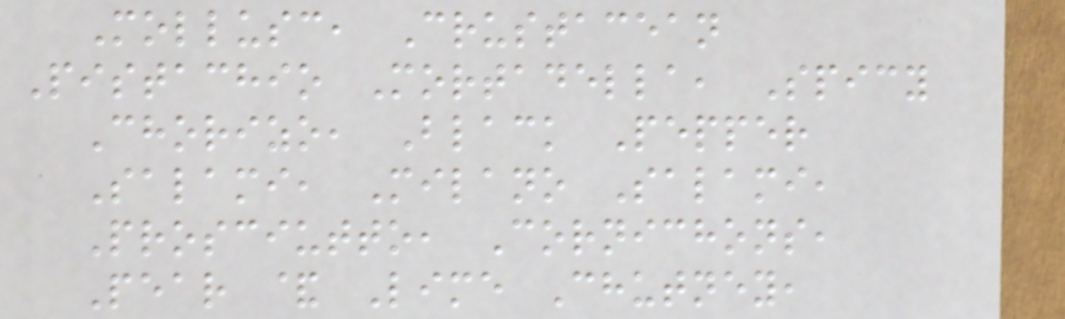Mollusc, Crustacean
Pistachio Mortadella, Spicy
Chorizo, Black Pepper
Salami, Milano Salami,
Prosciutto, Cornichons,
Pear & Lime Chutney,
